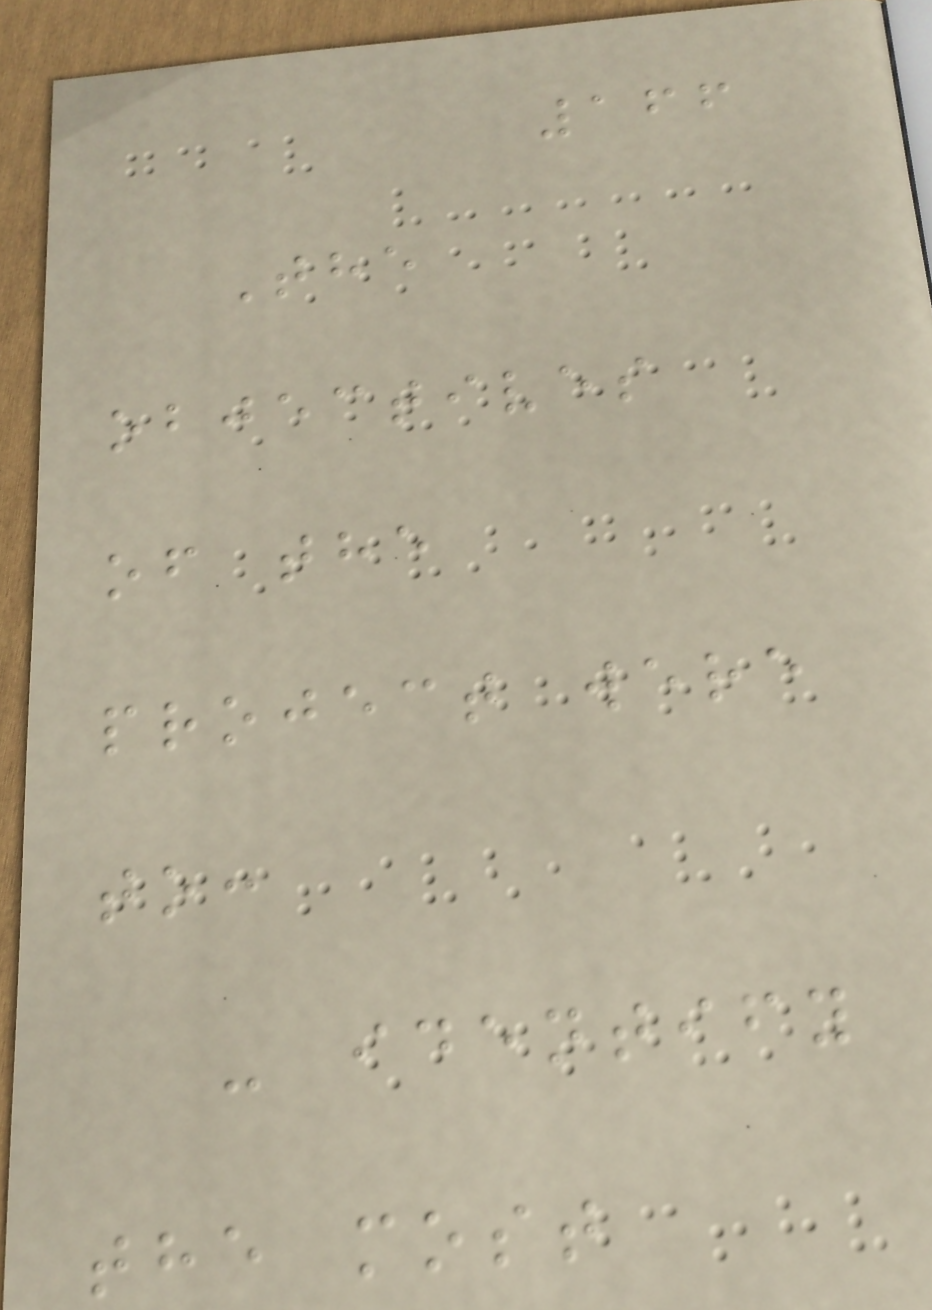166
The
objectives
of the
project were
to:
- identify
the most
